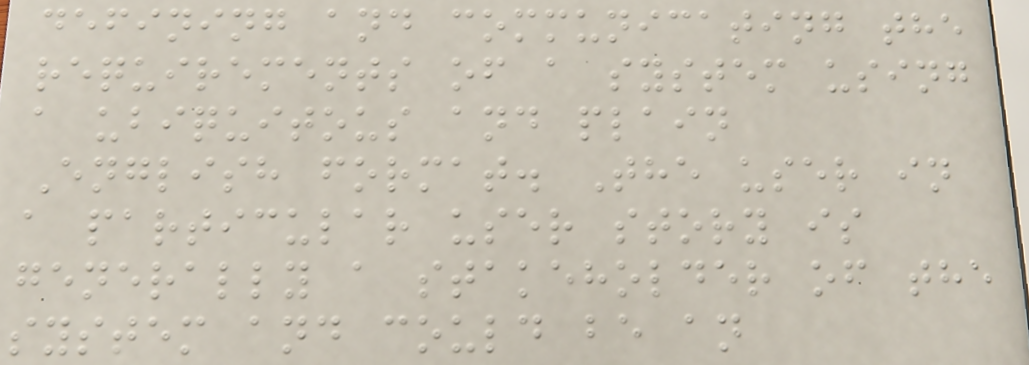defining and communicating the
requirements of a system using
a ubiquitous and plain
English format. The user in
a particular user story is
generally a stakeholder of the
system and could be an
